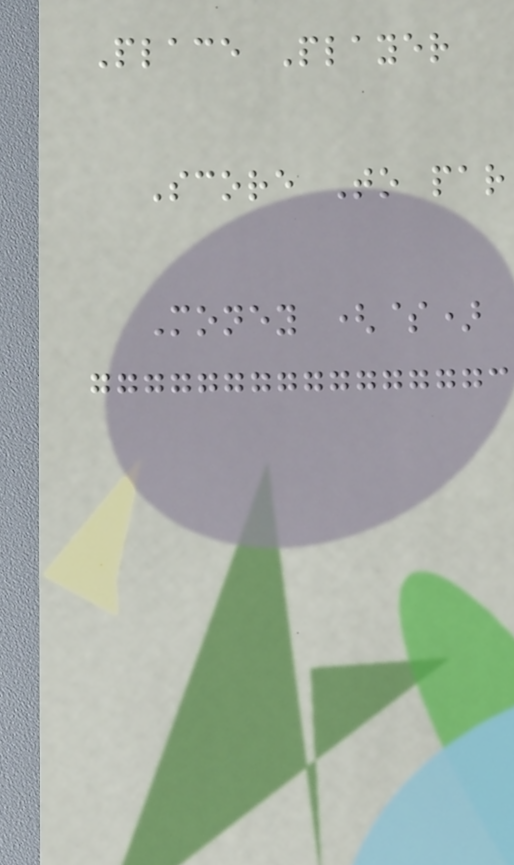Place Player
Score To par
Money ($)
